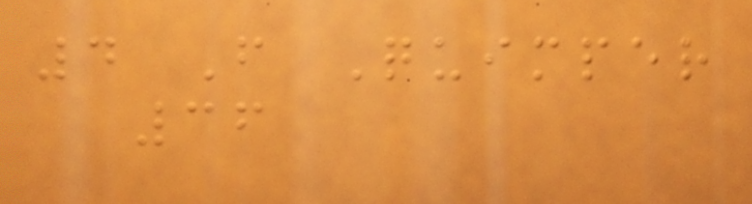4 F Quimper
36
